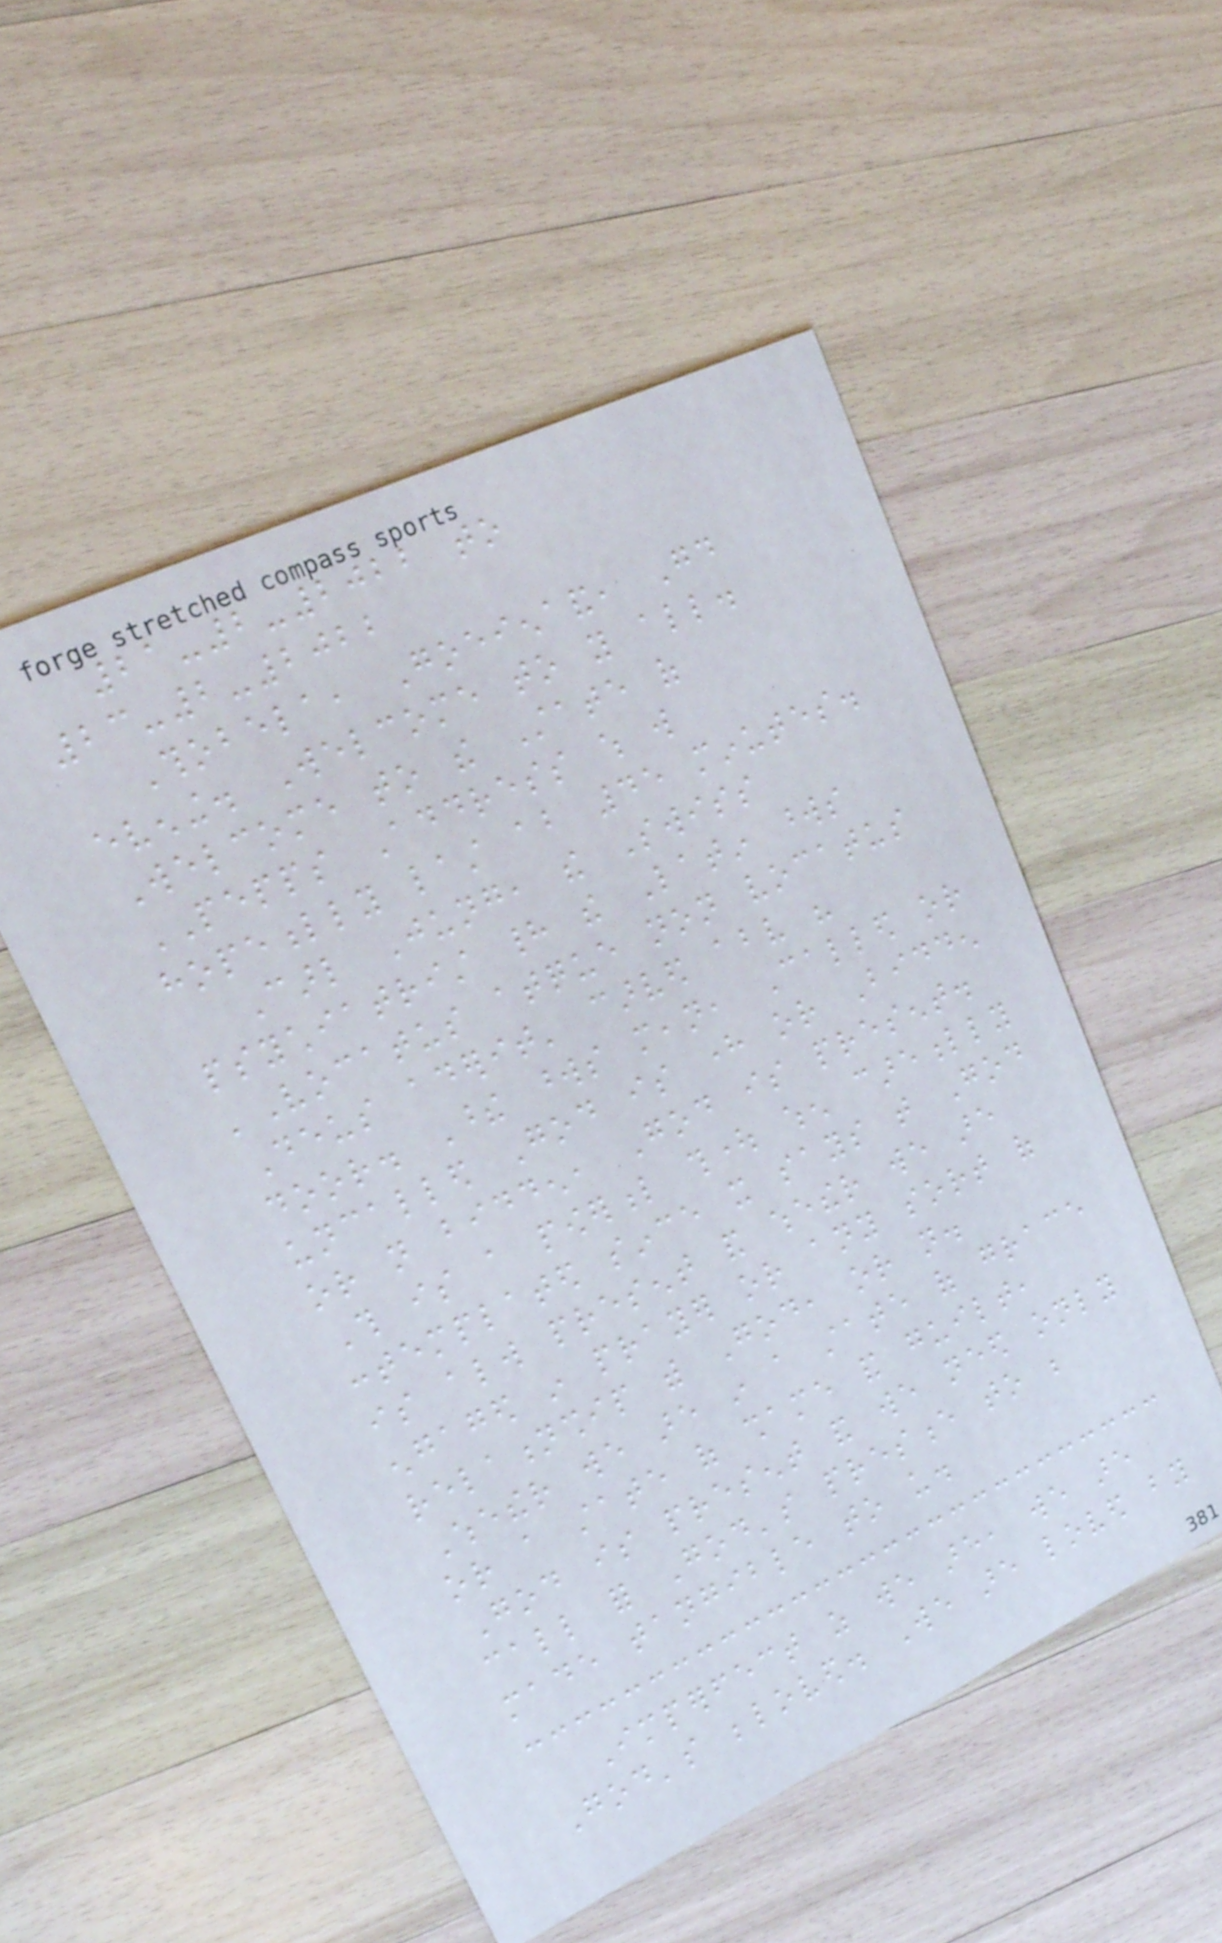21-2-2022 to
23-2-2022
Thobela, Goeienaand, Good
evening. Welcome to you all.
Welcome to the State of
PEPPS Address which will
hopefully last about 45 minutes.
Carl Jung, the Swiss
psychiatrist had the Latin words
'Vocatus atque non vocatus
Deus aderit' carved above his
door. These words mean, Called or
uncalled God is here or Bidden
or not bidden, God is present.
This is a powerful thought when carefully
contemplated since it says that God
is always present and whether we are
engaged in prayer or any sort of
relationship with God, or not.
Whether we are in a state of grace
or a state of shame and guilt,
God is present and we need only
call for God's presence to be
made tangible to us.
Imperfect as we are, we are
God's beloved. We are loved by
